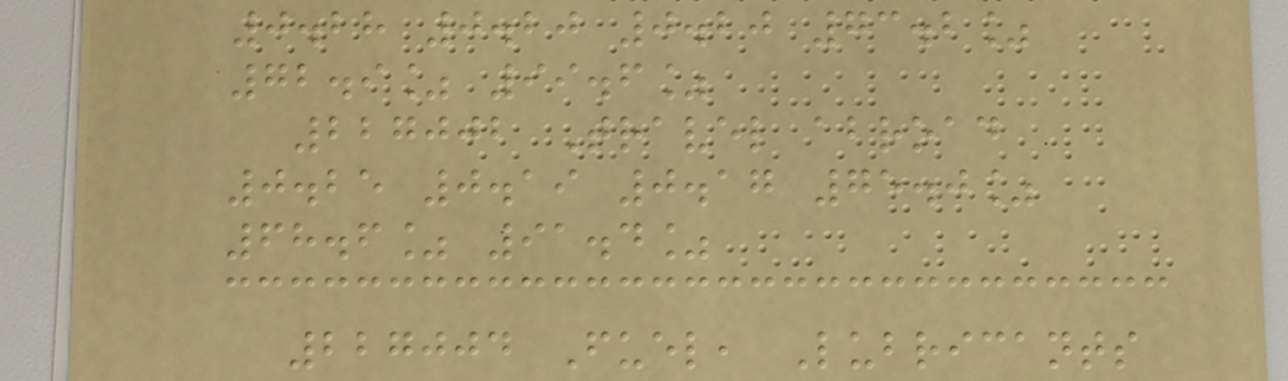0.28 0.20 0.20 73.2%
72.9% 99.6%
227002 Travel abroad
0.25 0.19 0.17 75.0%
68.6% 91.4%
227004 Fuel, Lubricants
